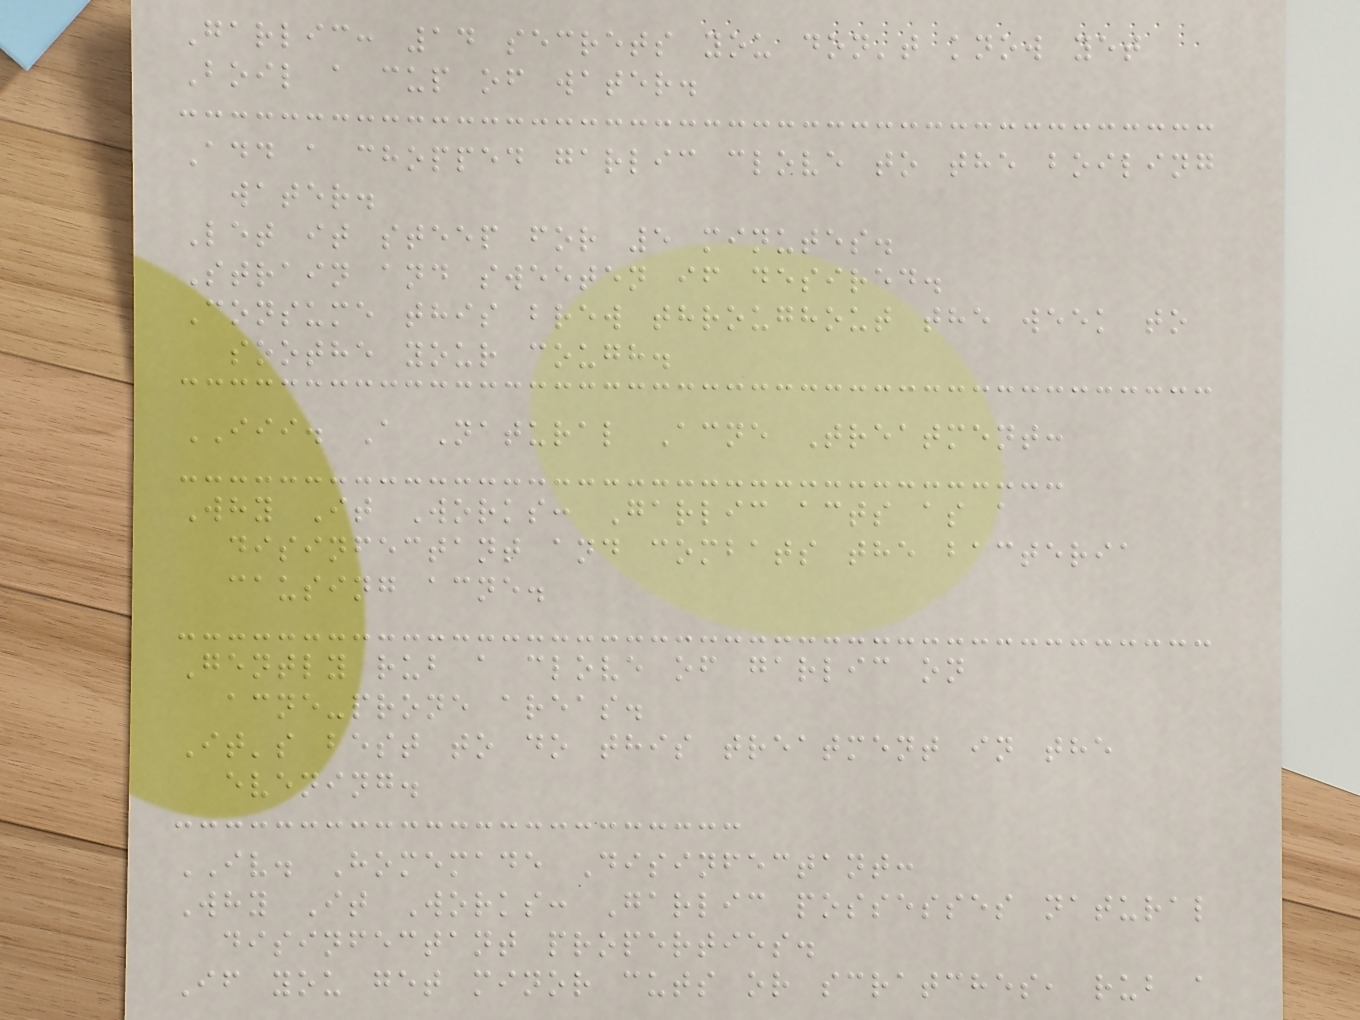Garlic: 14 secrets you don't know yet
Boil a cup of water.
Add a chopped garlic clove to the boiling
water.
Let it steep for 5 minutes.
Strain and sweeten if desired.
Consume this brew throughout the week to
soothe your cough.
III. A Natural Acne Treatment:
Why It Works: Garlic acts as a
disinfectant and combats the bacteria
causing acne.
Gently rub a clove of garlic on
acne-prone areas.
It's best to do this treatment in the
evening.
IV. Homemade Disinfectant:
Why It Works: Garlic possesses natural
disinfectant properties.
If you get minor cuts or scratches, rub a
